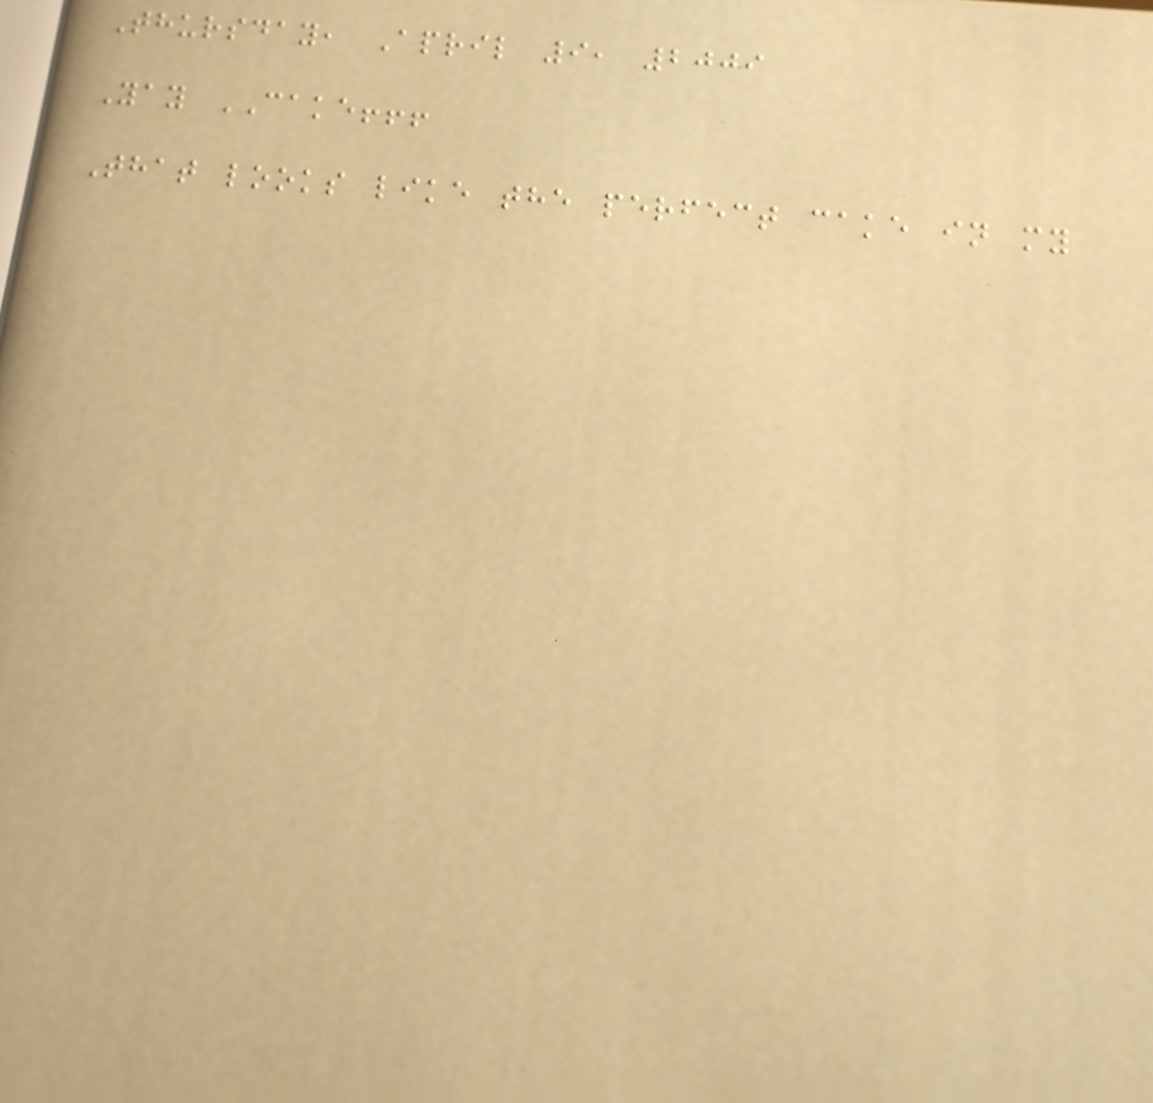Thursday, April 9, 2009
Yay CAKE!!!
That looks like the perfect cake in my
